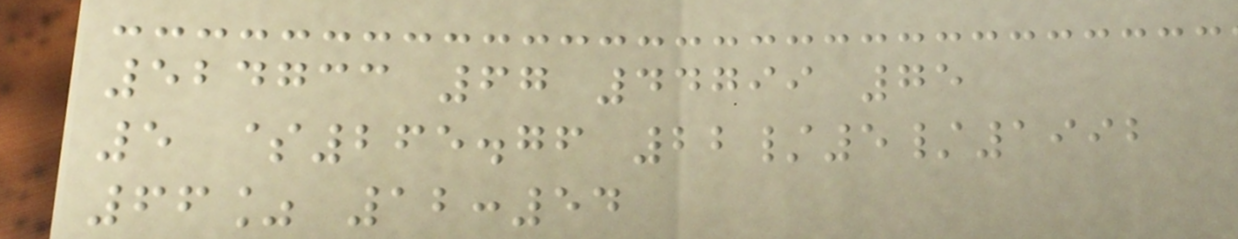524733 67 44799 75
5 $265.76 22/5/1992
66% 12:54
